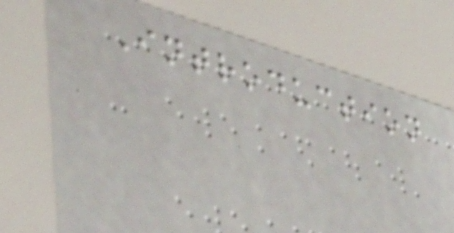Introduction
